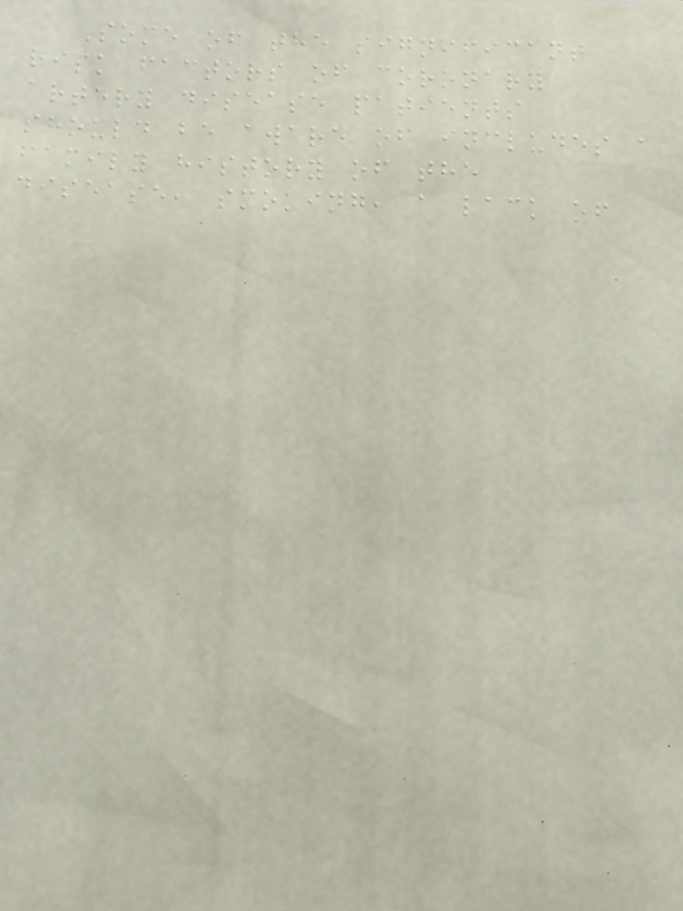Some of the significant
risk factors of coronary
artery disease patients
should be aware of includes a
family history of the
disease, smoking, a lack of
